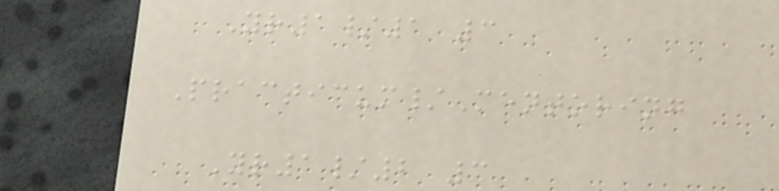Yr1/1 3
Practicum/Mentoring
Yr1/2 3
